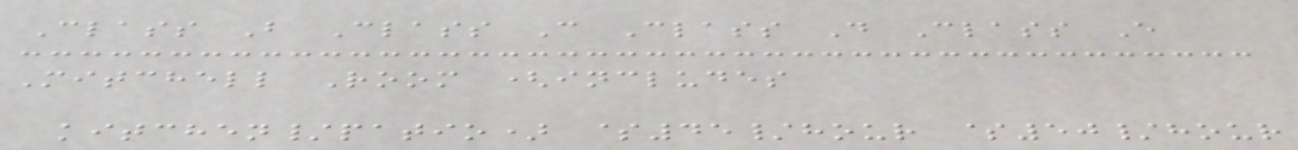Class B Class C Class D Class E
Mitchell Room (includes
kitchen/patio) $45/hour $50/hour
